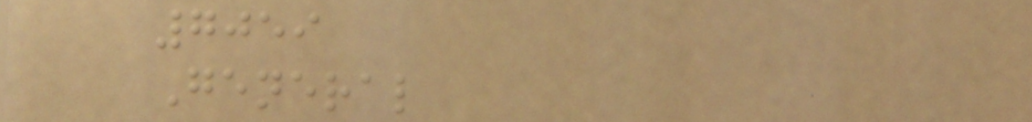7059
General
